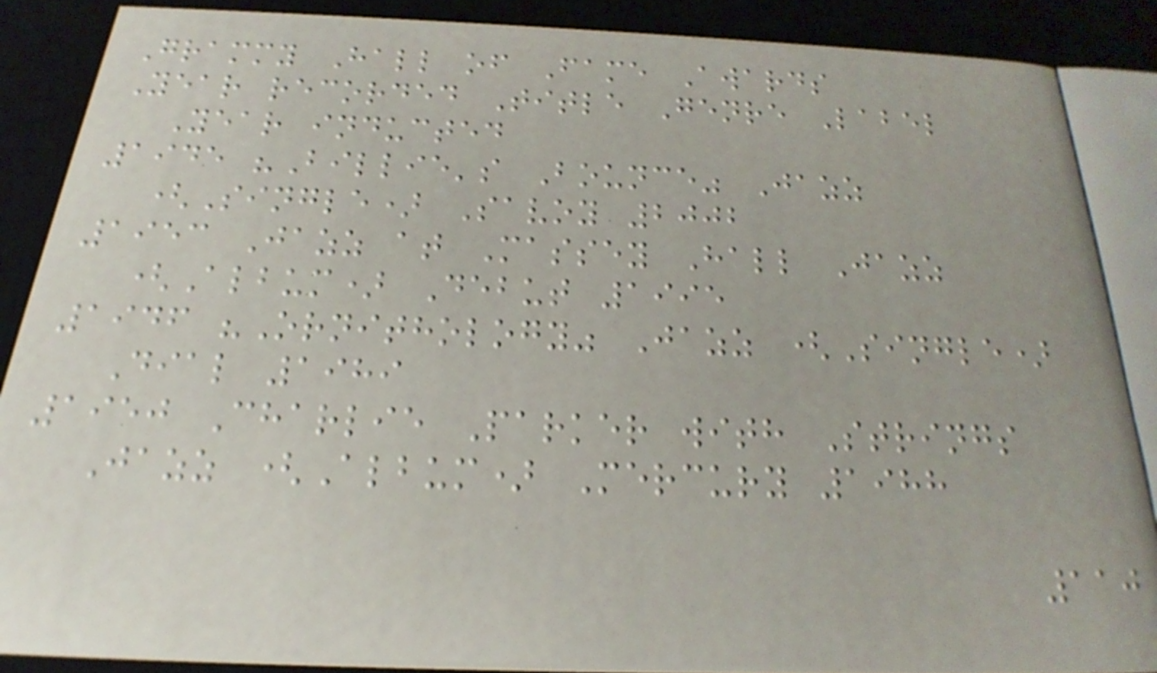Grammy Hall of Fame Awards
Year recorded Title Genre Label
Year inducted
1945 "Billie's Bounce" Jazz
(Single) Savoy 2002
1953 Jazz at Massey Hall Jazz
(Album) Debut 1995
1946 "Ornithology" Jazz (Single)
Dial 1989
1950 Charlie Parker with Strings
Jazz (Album) Mercury 1988
110
